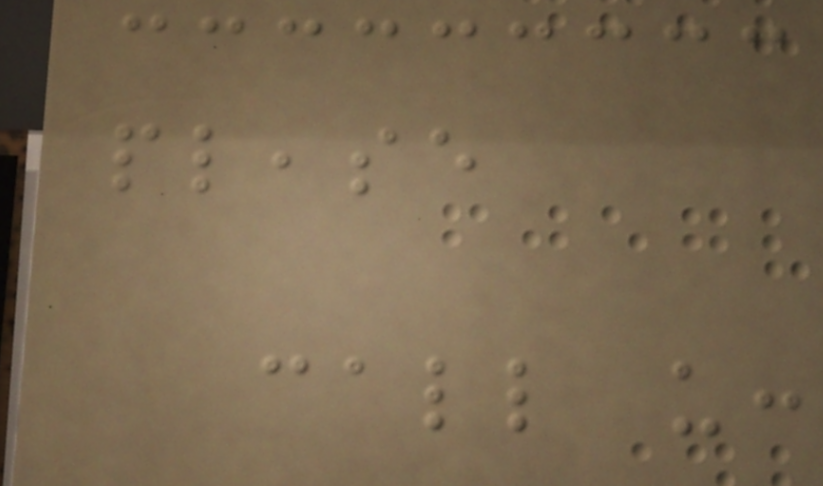please
call us:
